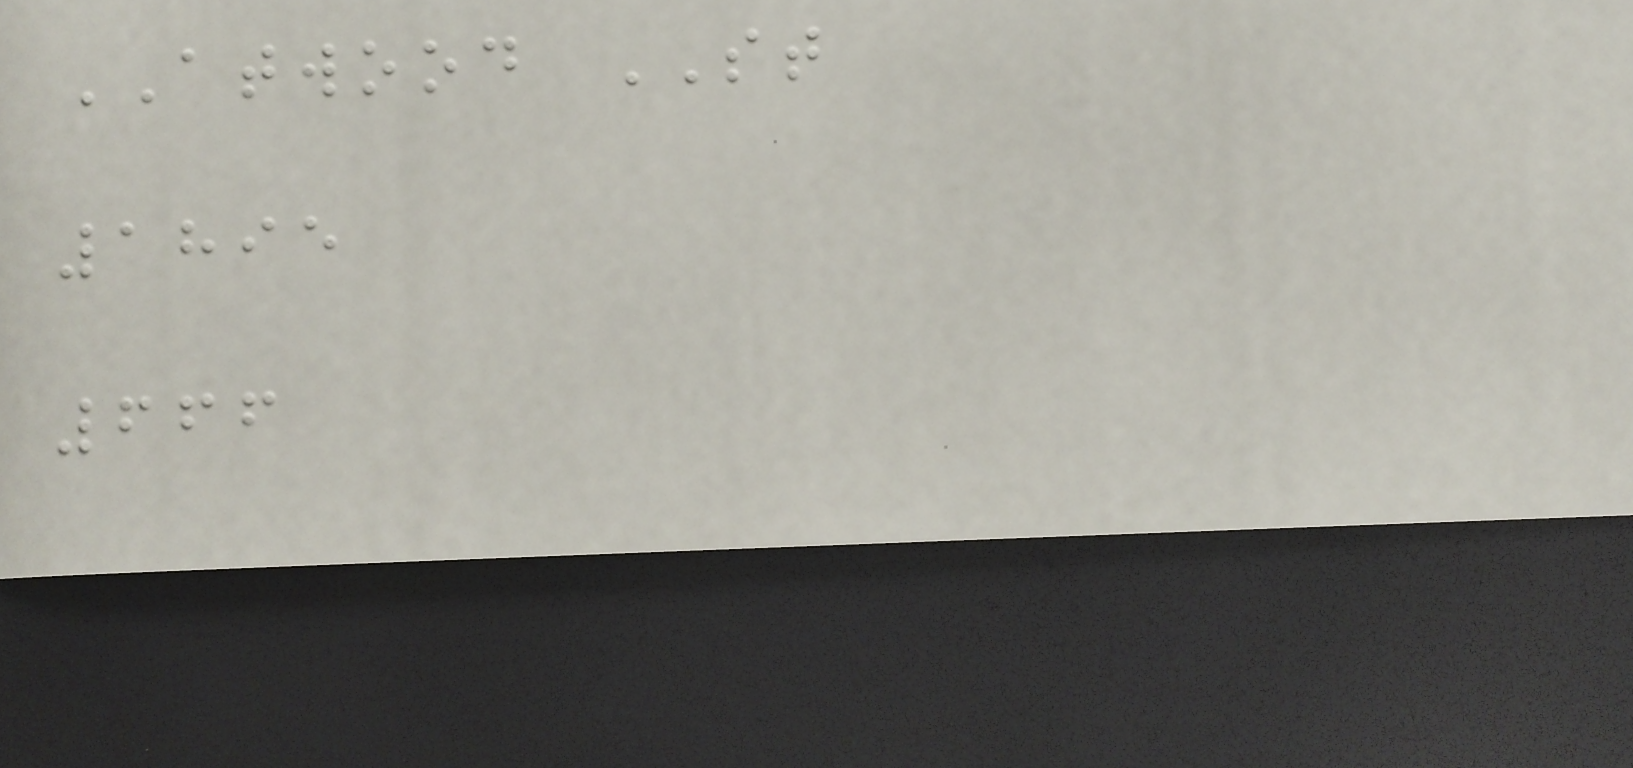ATWOOD ST
1895
666
